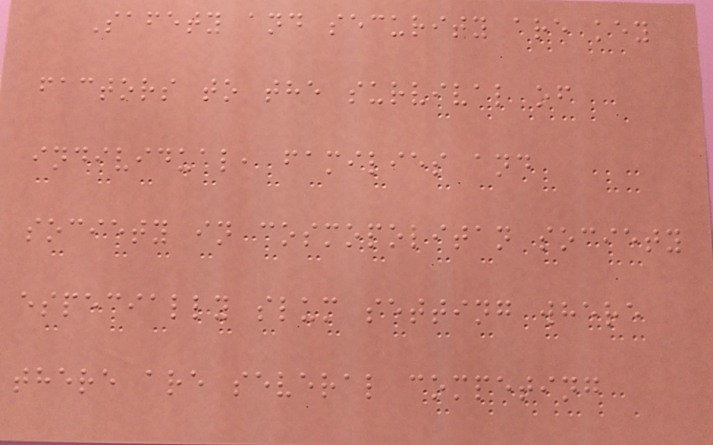Safety and security are key
factors to the survival of
individual, families and
society in cosmopolitan society
especially slum setting where
there are several competing
